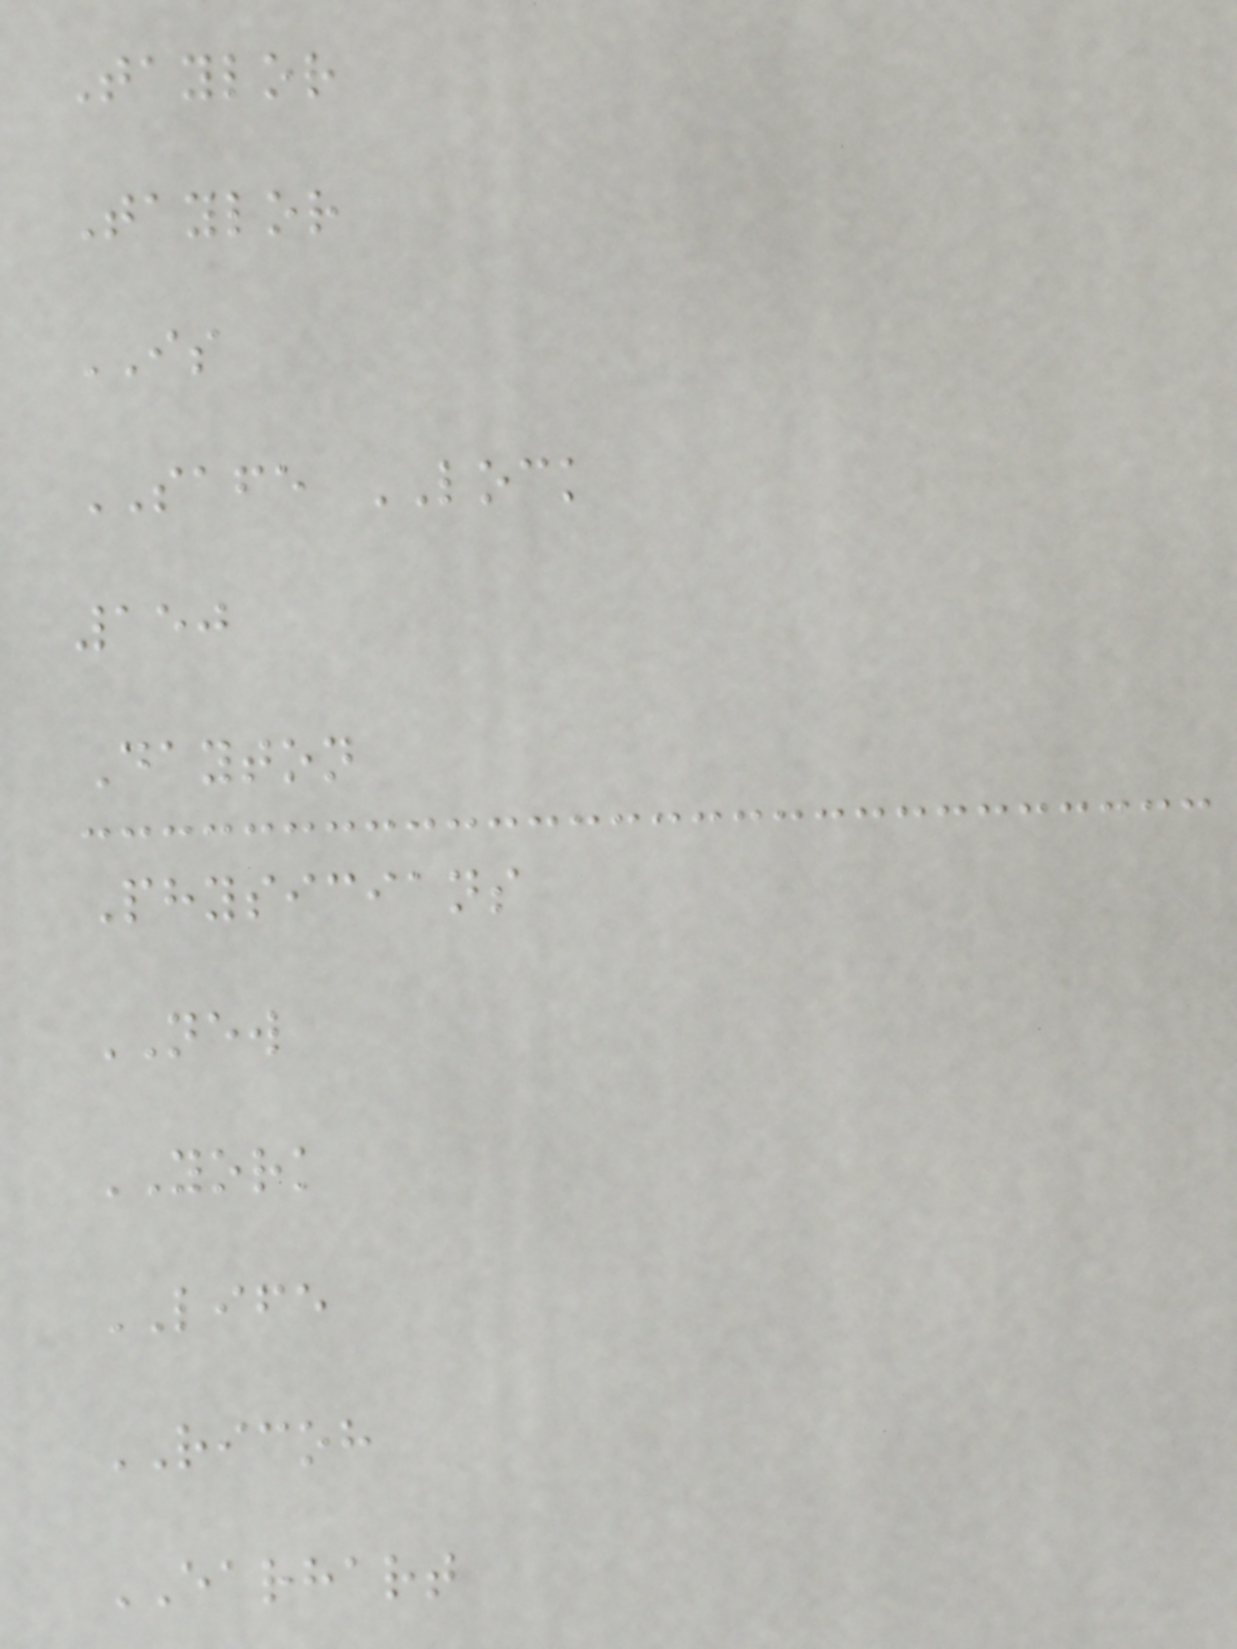Taylor
Taylor
IS
SAFE LOCK
150
Dayton
Physicians
NEW
YORK
LIFE
RICOH
EARHART
